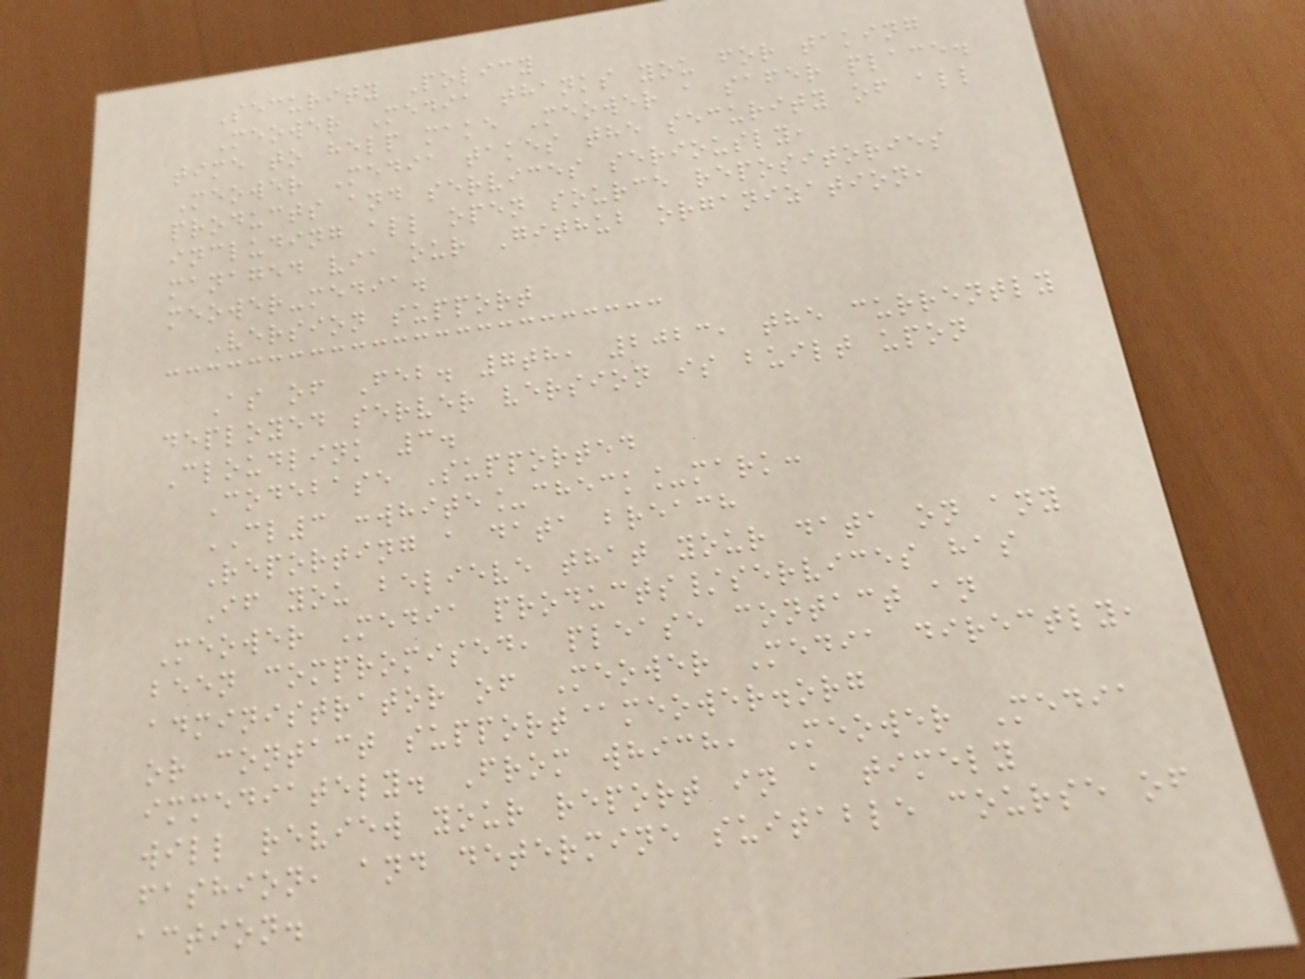Security Policy
Meower Media thanks you for taking
time to help make Meower a safer place.
Meower Media takes the security of all
products and services seriously,
including all open source repositories
managed via our Github organization,
meower-media.
Version support
As of Feb. 7th, 2023, the currently
deployed server version is built upon
Cloudlink 3.
Codebase Supported
CL3 :white_check_mark:
Reporting a data breach
If you believe that your data on any
Meower Media products/services has
been compromised, please contact an
administrator of Meower Media directly,
or contact support@meower.org
immediately. From which, Meower Media
will review your report in a timely
fashion, and determine suitable course of
action.
